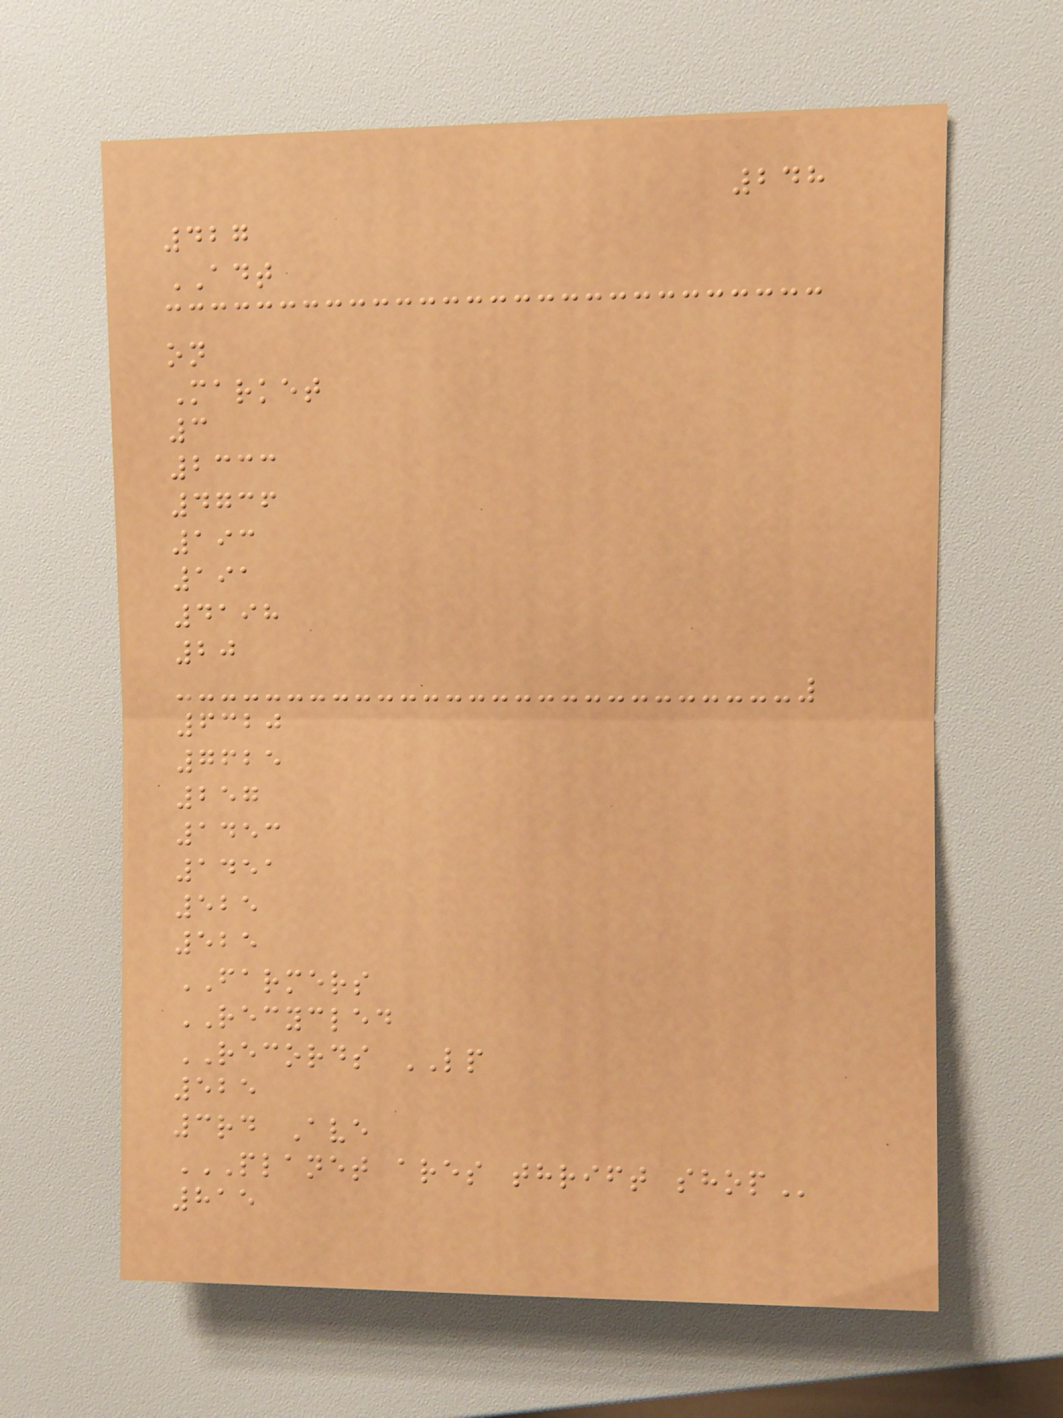248
427
ADT
on
Market
3
2333
4736
193
191
4198
20
6320
7625
257
1453
1451
525
525
FARMERS
RECYCLED
RECORDS LP
525
3rd Ave
PLANET ARES THRIFT SHOP
815
